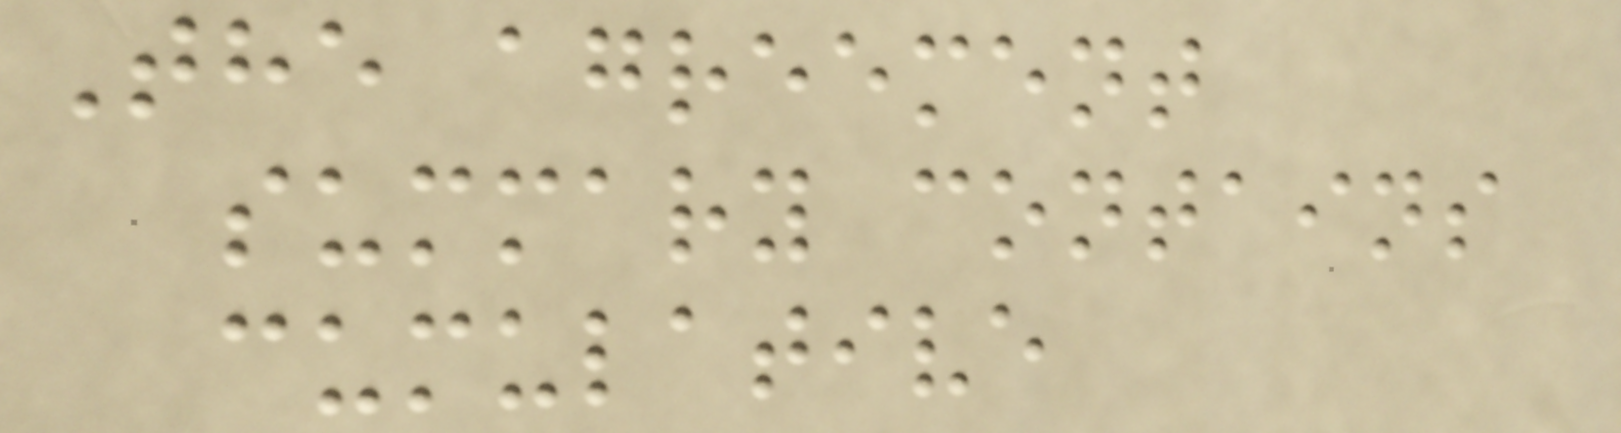The agreement
summary contains
cumulative
